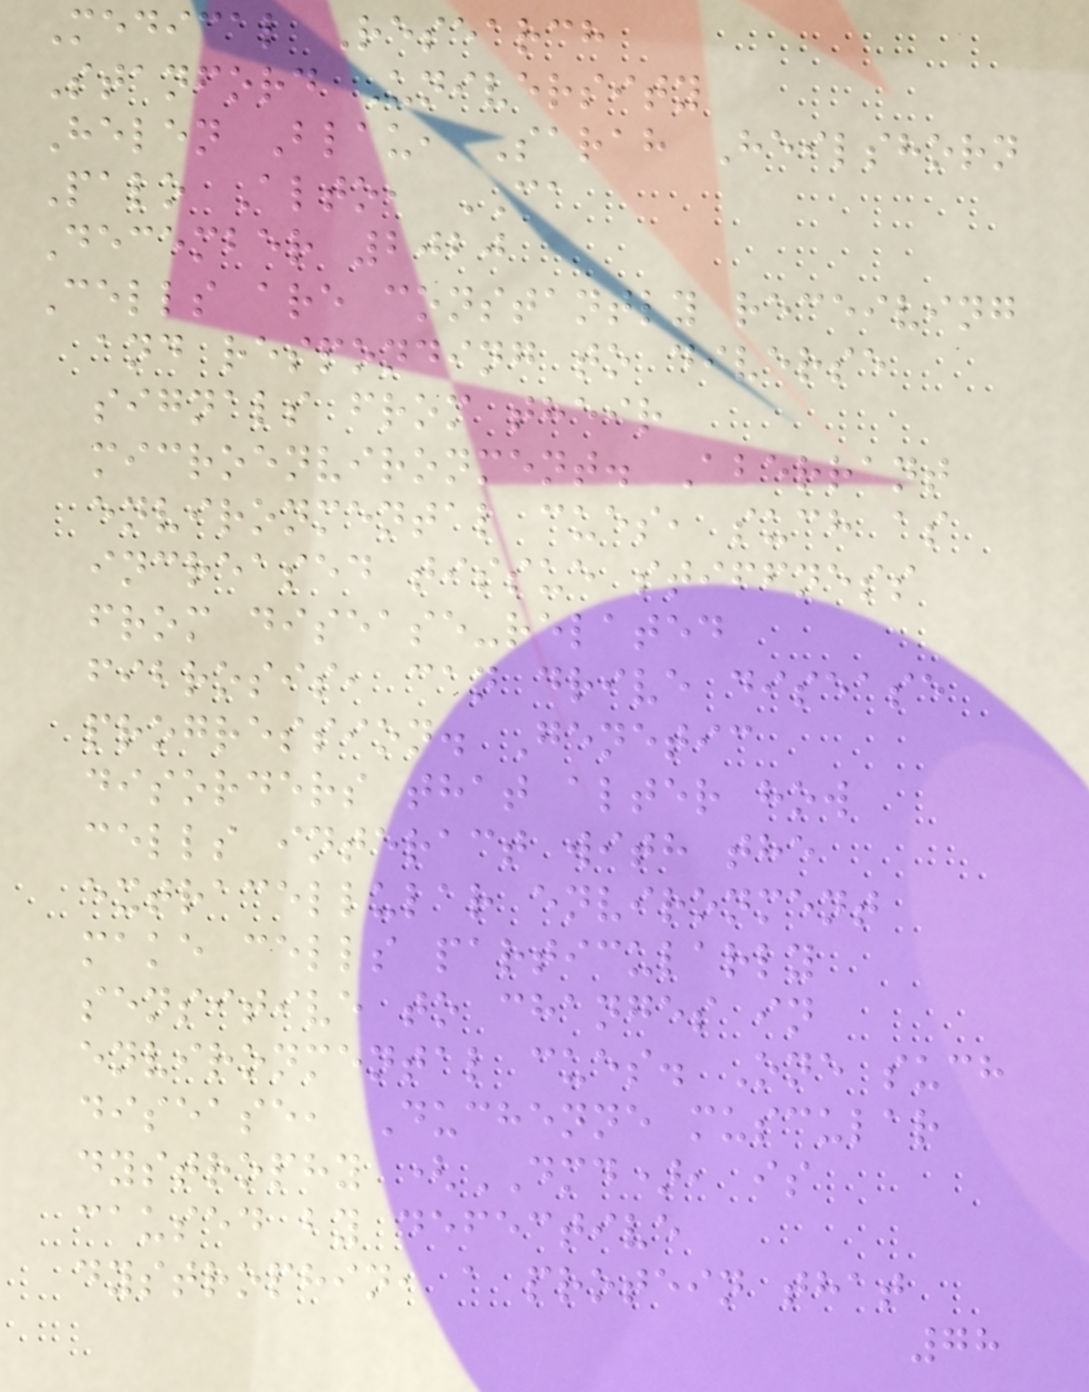Medical Research
Stanford University
Helen Blau, Sarah Heilshorn
Palo Alto, CA
December 2020
Cells are constantly receiving
and responding to diverse
signals from their
microenvironment. Aberrant
environmental cues, such as
increased tissue stiffness
from disease-related
fibrosis, can drive disease
progression. Genetic
disorders that alter how
cells interact with the
extracellular environment
make cells particularly
sensitive to changes in
environmental cues. One such
disease, Duchenne muscular
dystrophy (DMD), is
caused by defective
dystrophin, a protein that
78
